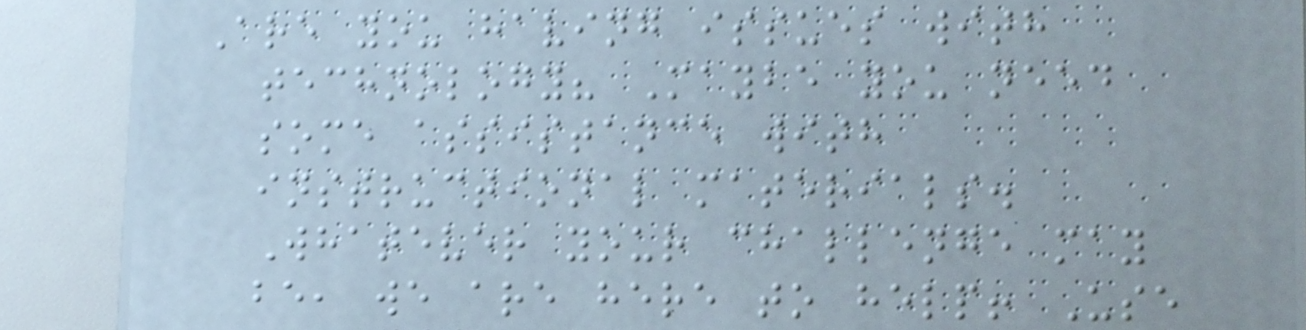Are you having issues with
technology? Maybe you need
some assistance with
instructional materials.
Whatever your challenge may
be, we are here to help! Use
